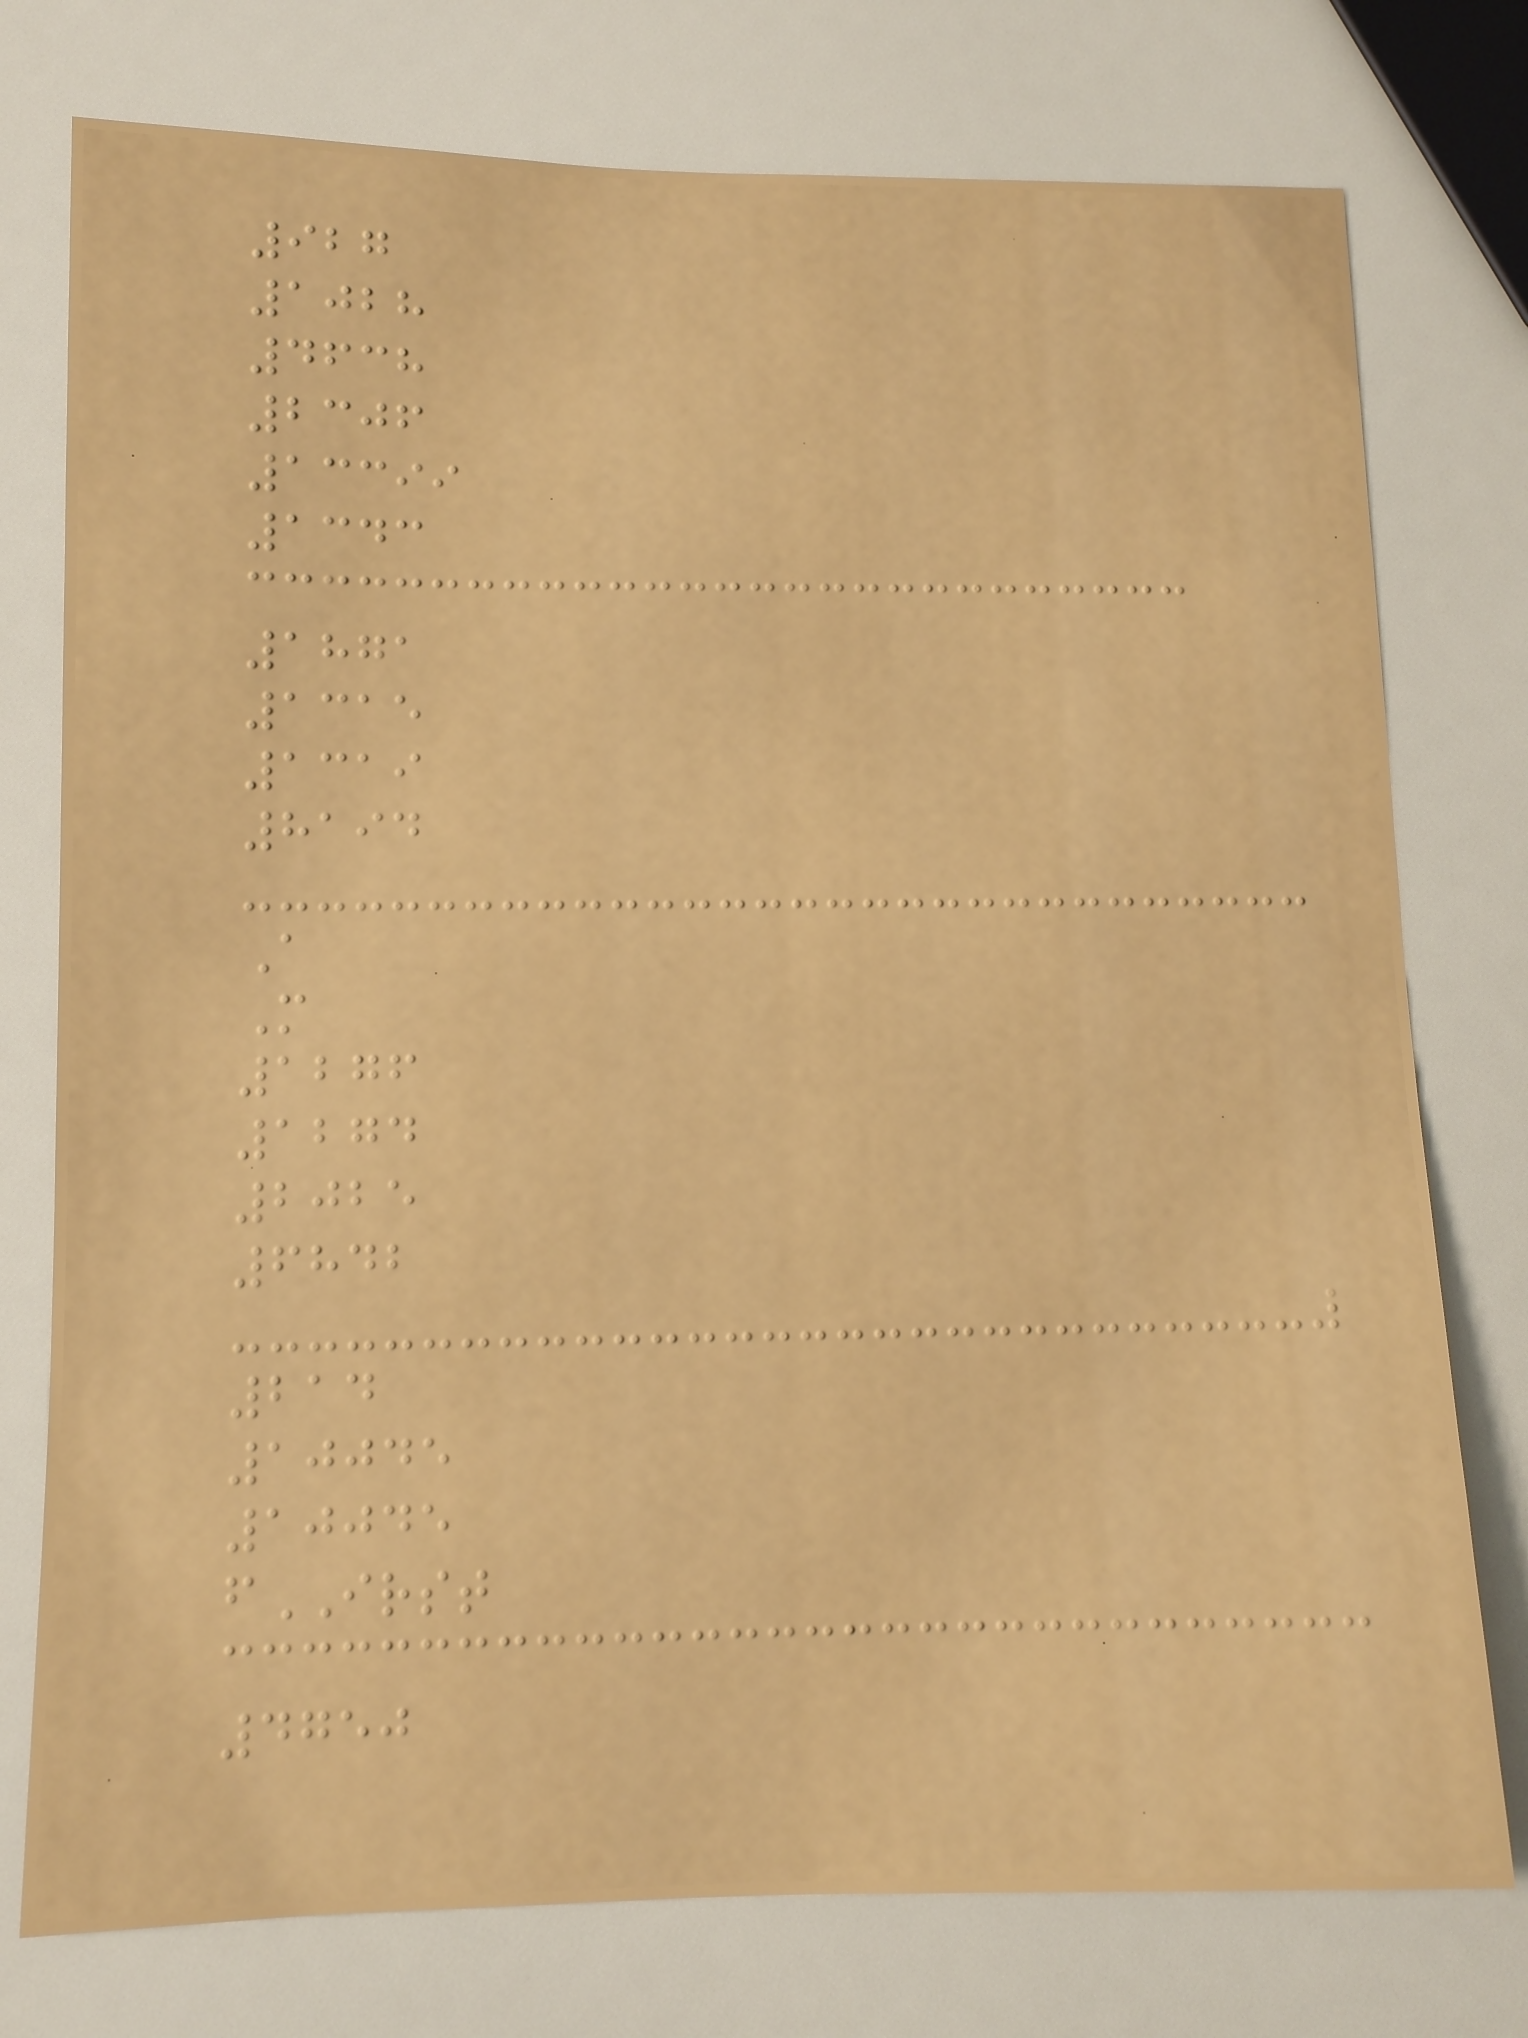927
1028
4638
2306
13399
1343
1871
1315
1319
8194
A
M
1276
1274
2025
6842
214
10045
10045
fIRST
4750
